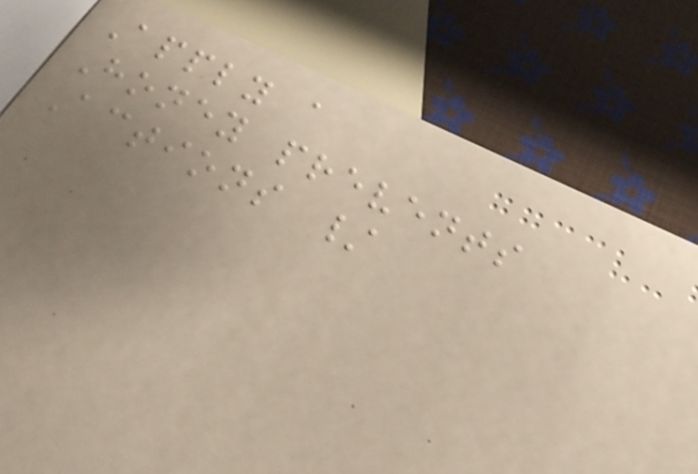Apply a
Honey prevents
Actions /
